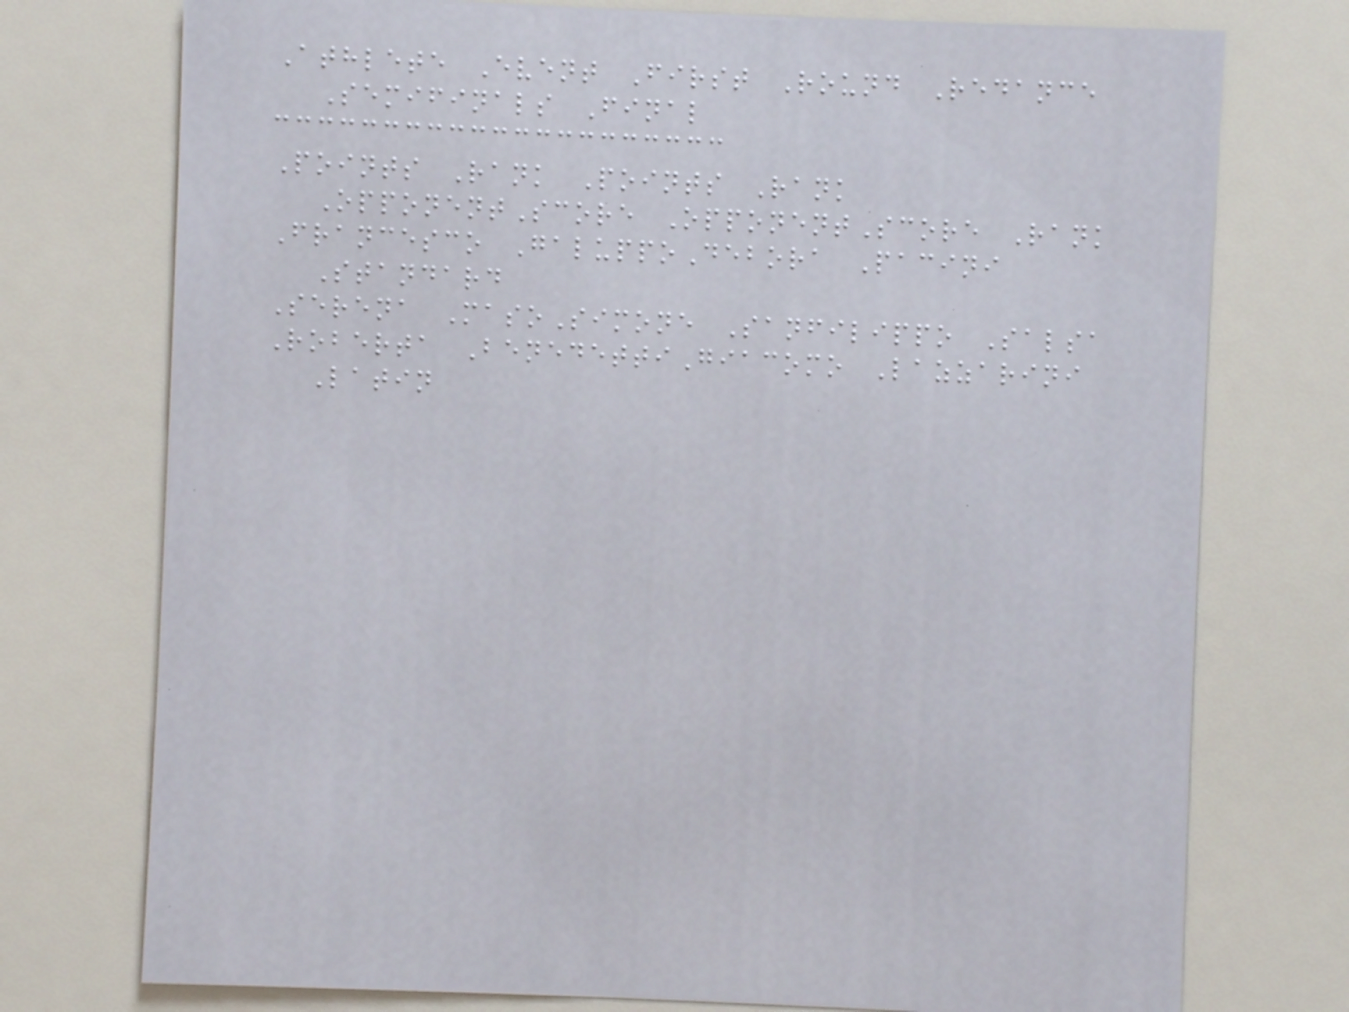Athlete Event First Round Redance
Semifinals Final
Points Rank Points Rank
OpponentScore OpponentScore Rank
Francesco GaluppoDebora Pacini
Standard
Serena MasoSimone Sanfilippo Salsa
Roberta BenedettiGiacomo Lazzarini
Latin
